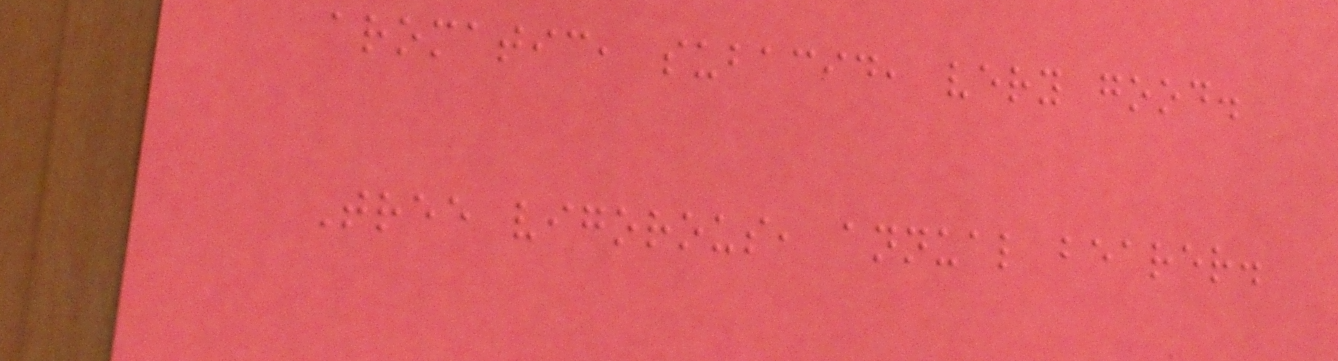aromatic, subacid, very good.
Tree vigorous, annual bearer.
